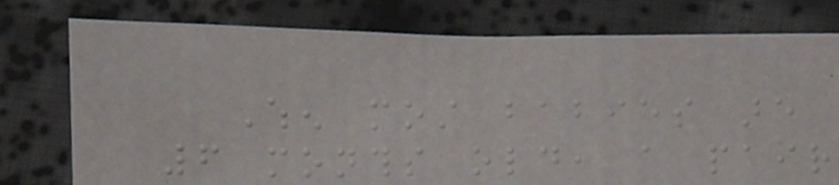When most babies are
6 months old, a pair
